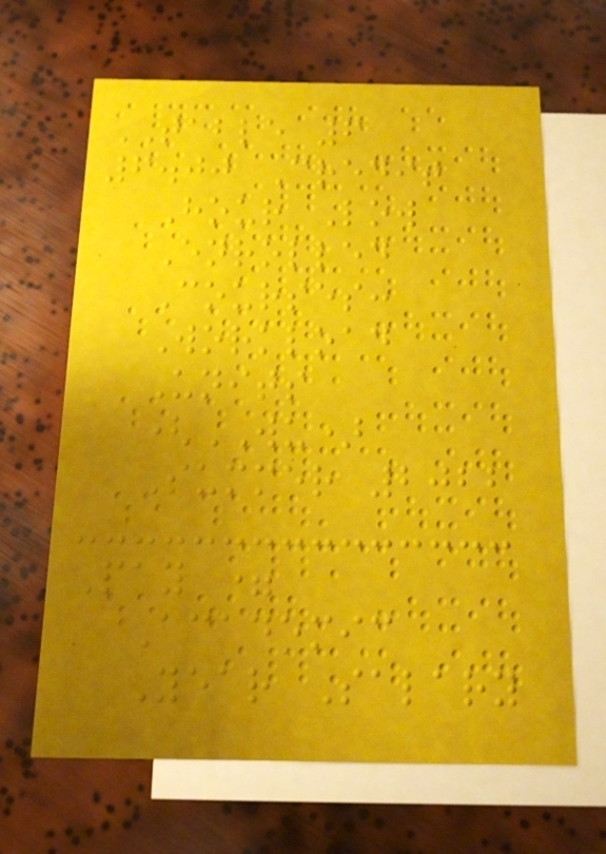TABLE 6
6.00 Credit
Hour Low
Enrolled
Courses:
Workload
Units
(WU)
Summer 2022
Pay =
Academic
Year Salary
